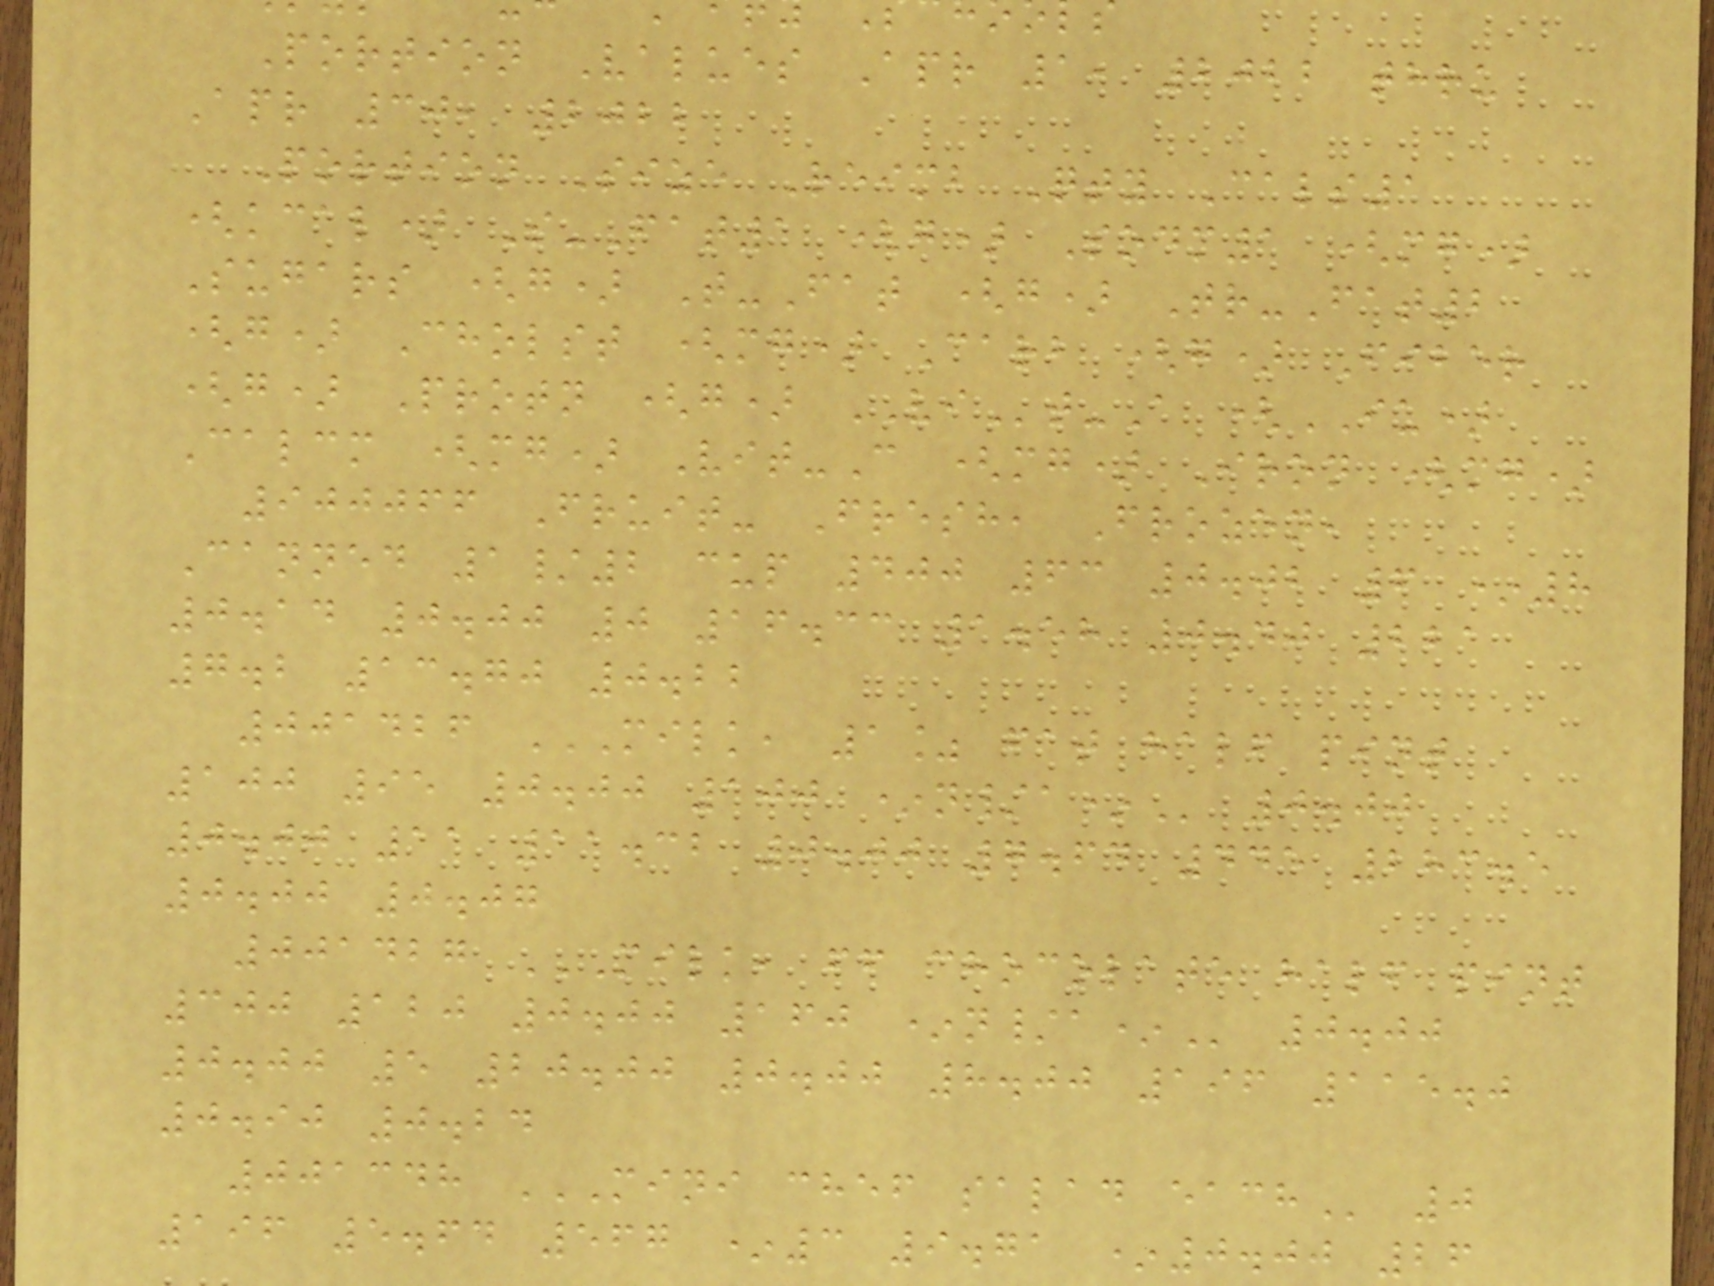Portion Values Apr 1, 2022 thru
Apr 30, 2022
Portion Size Reimb Qty Cals1
(kcal) S-Fat1 (g) Sodm1 (mg)
Sugars (g) T-Fat (g) Tr-Fat2
(g) Cholst (mg) Carb (g) Fiber
(g) Protn (g) VIt-A (IU)
Calcm (mg) Vit-C (mg) Iron (mg)
900066 Fruit- Fresh, Frozen,
Canned 1/2 cup 400 63 0.02 6 *8
0.14 0.00 0 16.33 1.58 0.40 221
7.2 13.70 0.22
001426 MILK, 1% FAT HALF PINT
100 95 0.00 100
0.00 11 11.32 0.00 7.64 445 283.5
0.00 0.07
001427 MILK, FF CHOCOLATE HALF PINT
300 120 0.00 160
0.00 5 20.00 0.00 8.00 196 115.0
0.90 0.24
001348 MINI CHEF SALAD EACH 0
196 5.64 567 *3 9.71 *0.00 26
